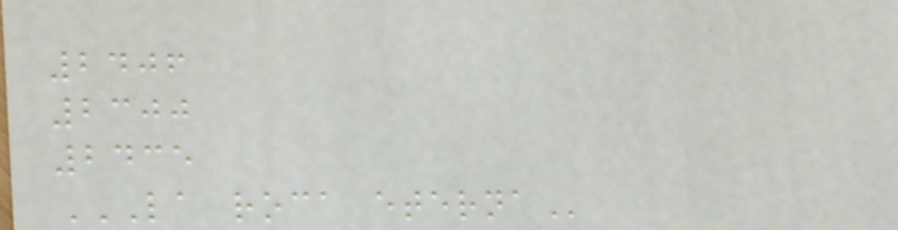2406
2300
2435
LA ROCA ETERNA
